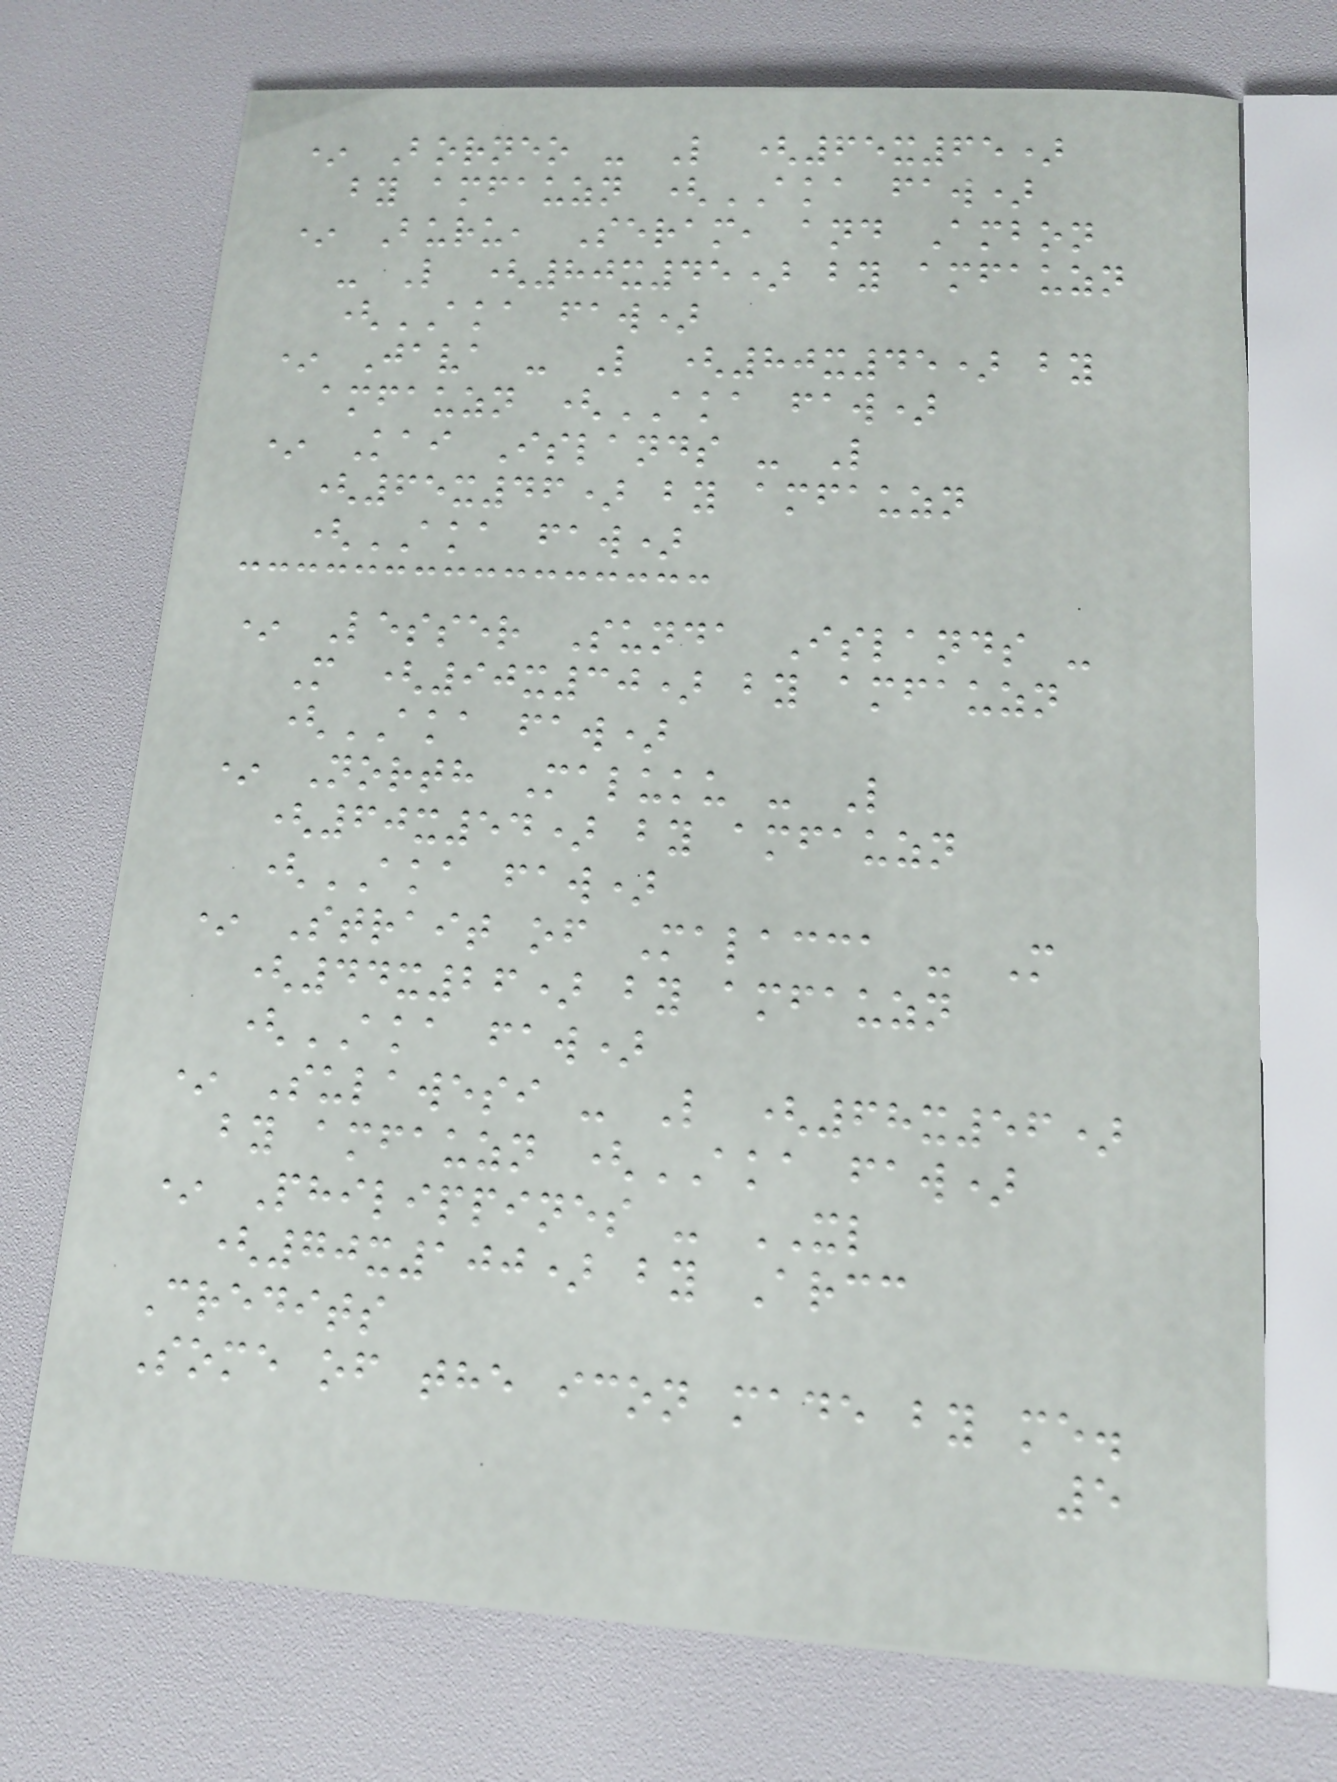* Borneo - L (65x65)
by amfauzn (AKA faw)
* Buru, Seram, and Ambon
- L (80x45) by amfauzn
(AKA faw)
* Java - L (80x45) by
amfauzn (AKA faw)
* Kai Islands - L
(65x46) by amfauzn
(AKA faw)
* Lesser Sunda Islands -
M (90x30) by amfauzn
(AKA faw)
* North Maluku - L
(60x54) by amfauzn
(AKA faw)
* Strait of Malacca - M
(44x26) by amfauzn
(AKA faw)
* Sulawesi - L (68x56)
by amfauzn (AKA faw)
* Philippines - XL
(70x100) by Arcc
Credits
Some of the icon made by me.
5
